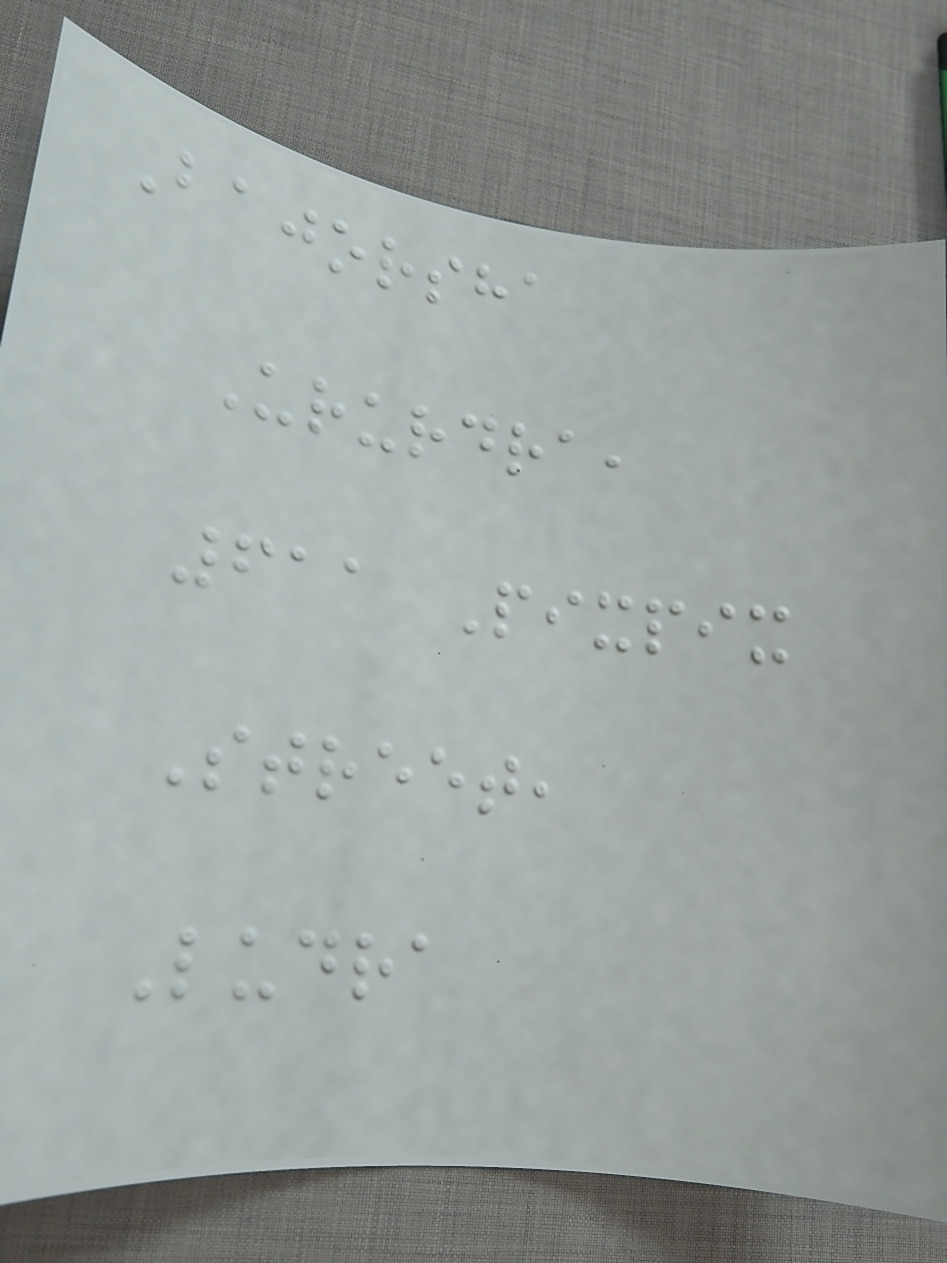Bajorsha
Ururdra,
611 Pixpix
Street,
Ludra
